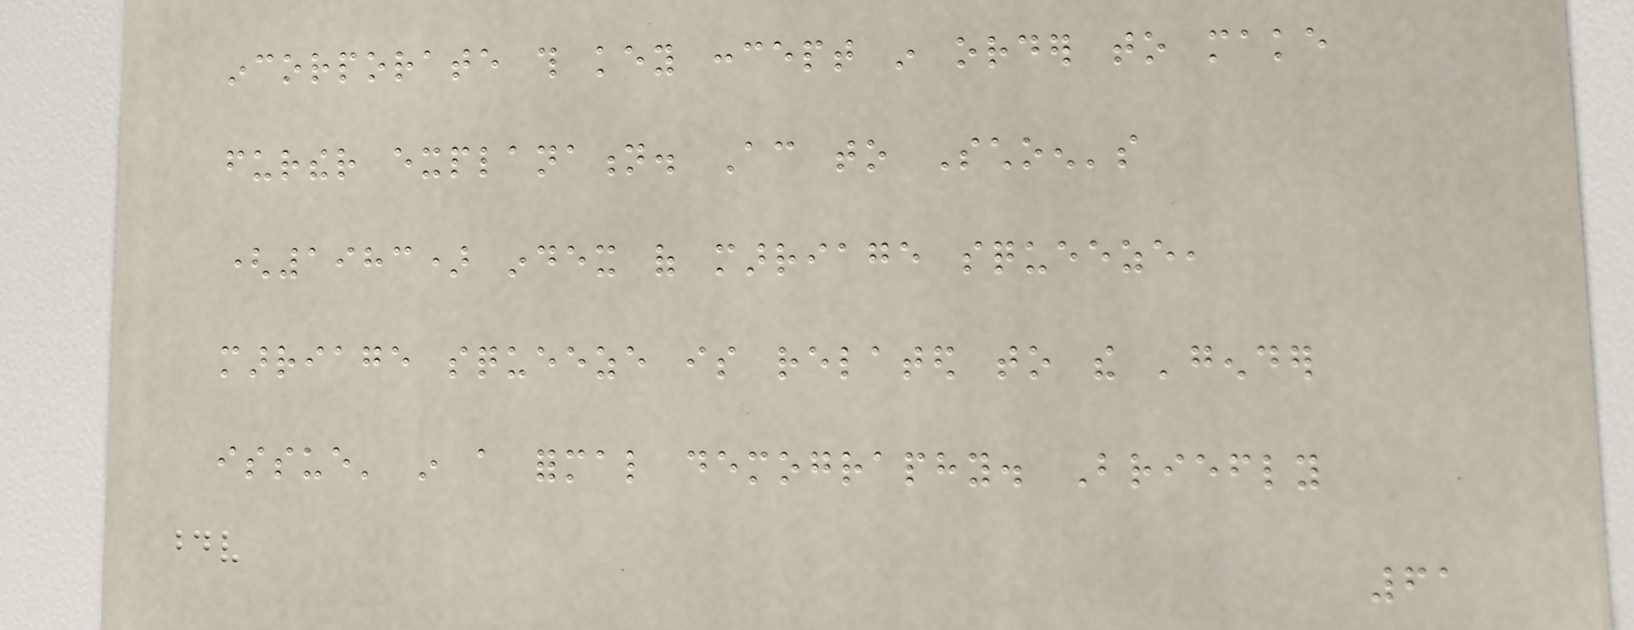incorporate this key concept in order to make
further explanation. According to Schoen's
(1983) index of marriage squeeze,
marriage squeeze is related to the 'gender
issue' in a formal demography. Briefly
61
